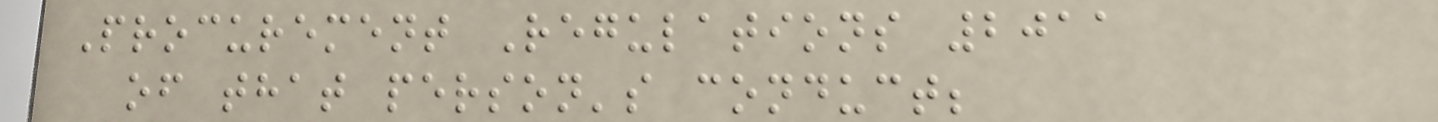Procurement Regulations 2011
of that person's conduct;
